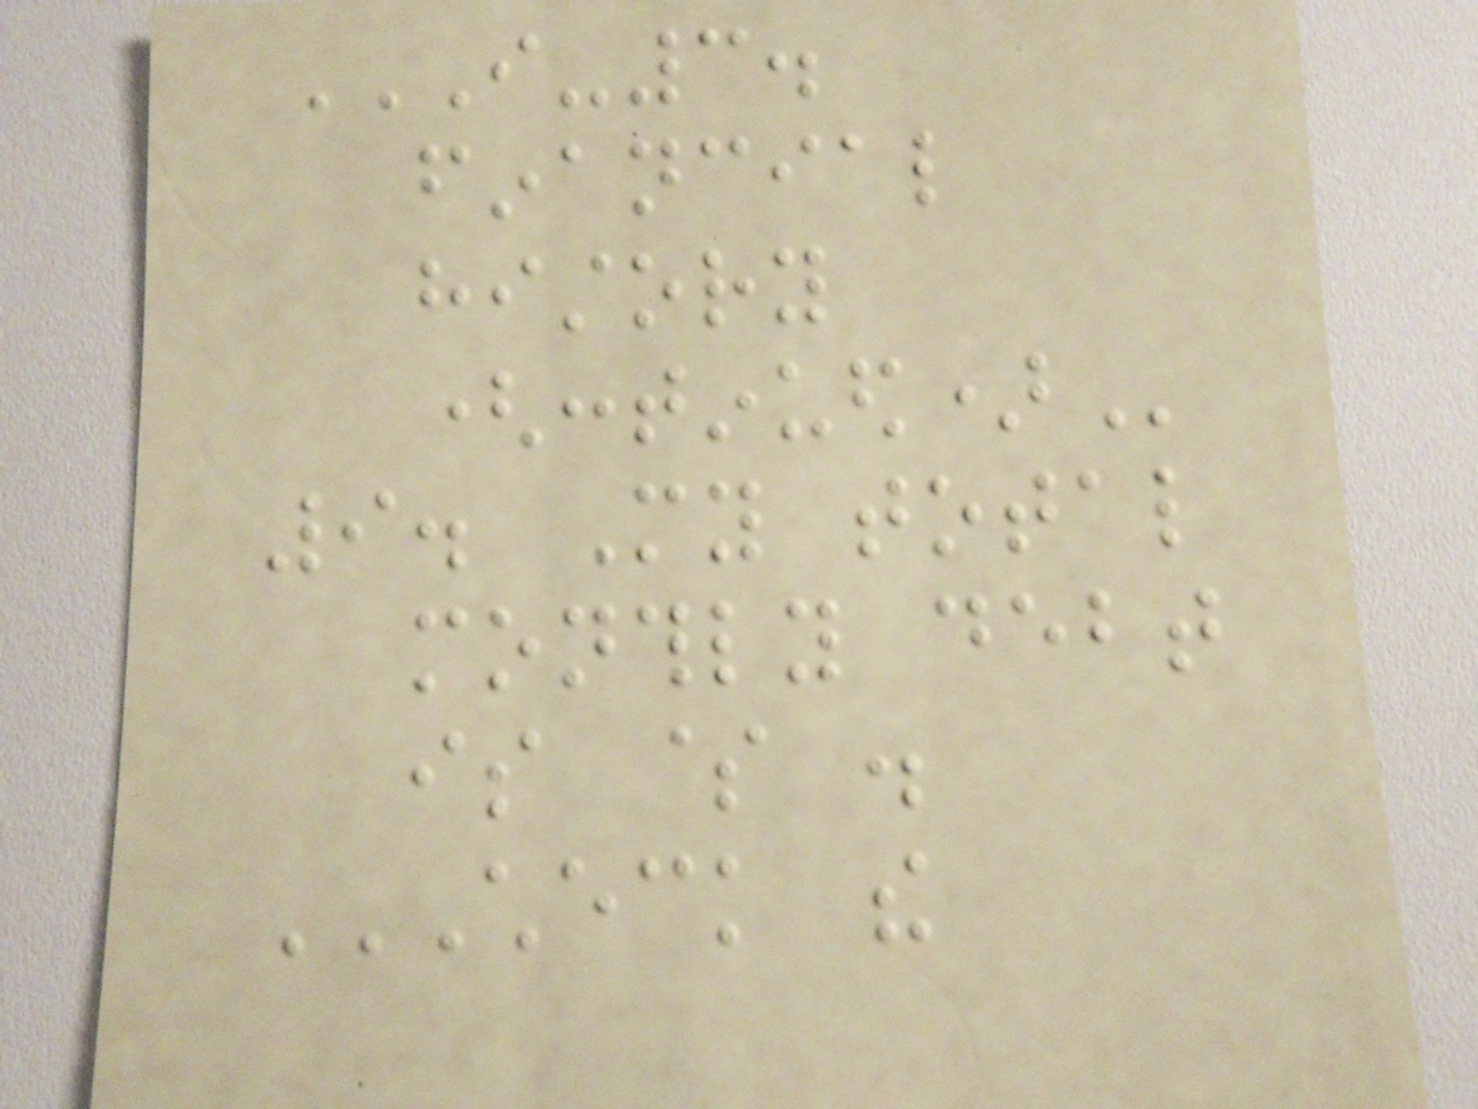I-3.
FINANCIAL
HISTORY
(CONTINUED)
9. My total
monthly debt
is $ .
CHECK THE
